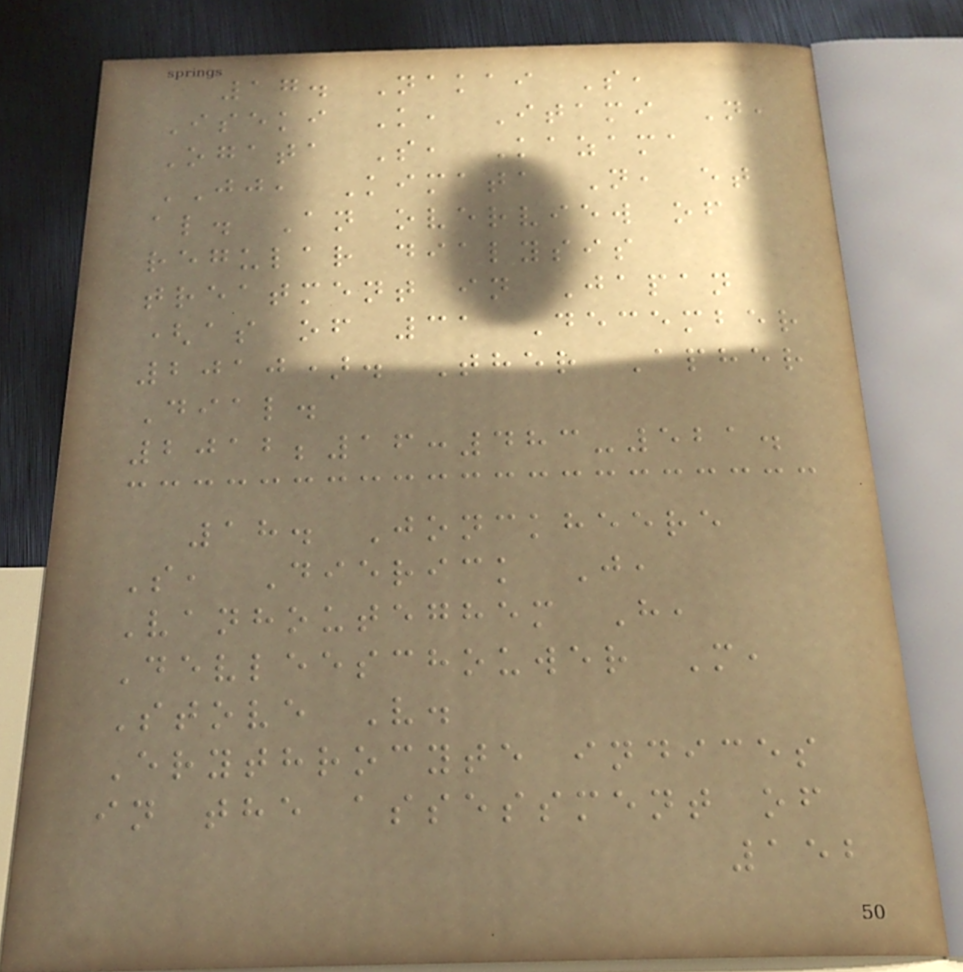17. Nakai S,
Iseki K, Itami N,
Ogata S, Kazama
JJ, Kimata N, et
al. An overview of
regular dialysis
treatment in Japan
(as of 31 December
2010). Ther Apher
Dial.
2012;16:483-521.
18. Jonckheere
S, Dierick J,
Vanhouteghem H,
Devleeschouwer M,
Stove V.
Erythrocyte indices
in the assessment of
152
